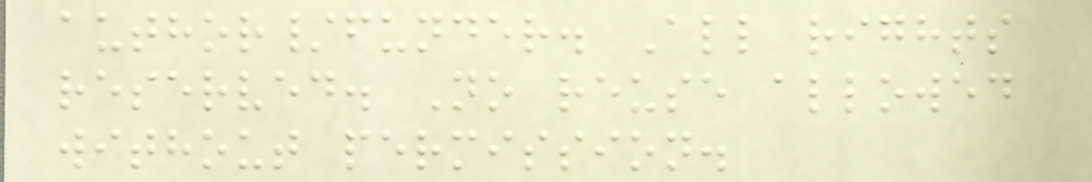author/funder. All rights
reserved. No reuse allowed
without permission.
